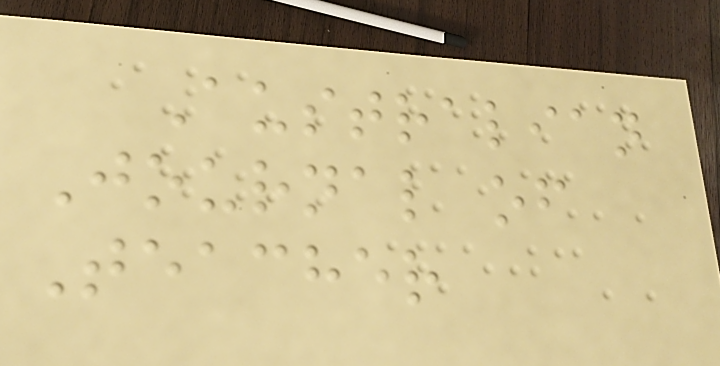Australian
Journal of
Teacher
